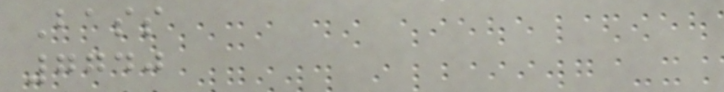Bass
7740
